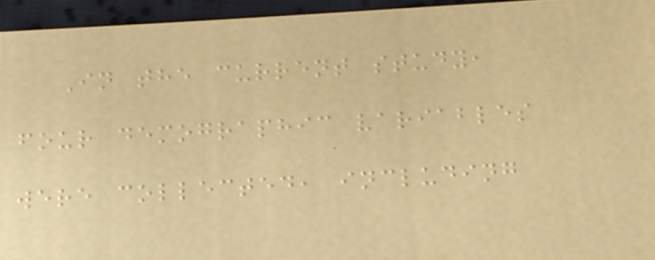In the current study,
four demographic variables
were collected, including
